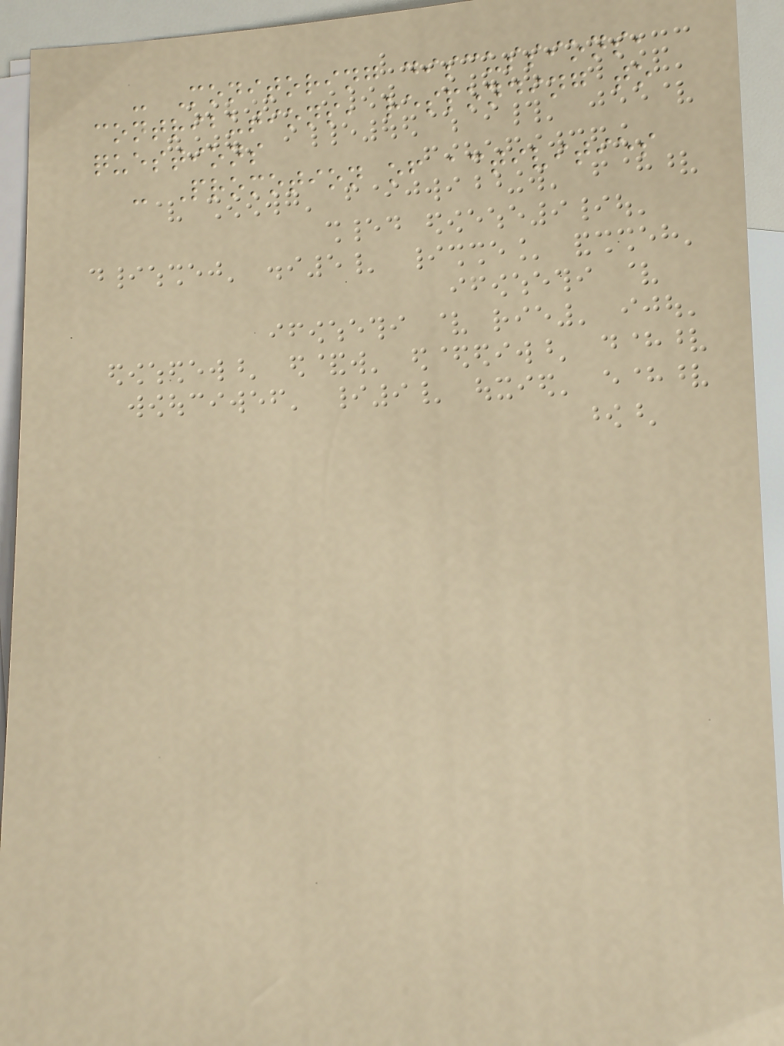- Monitoring discussions,
contributions, responding to
questions
- Promotion of activities
